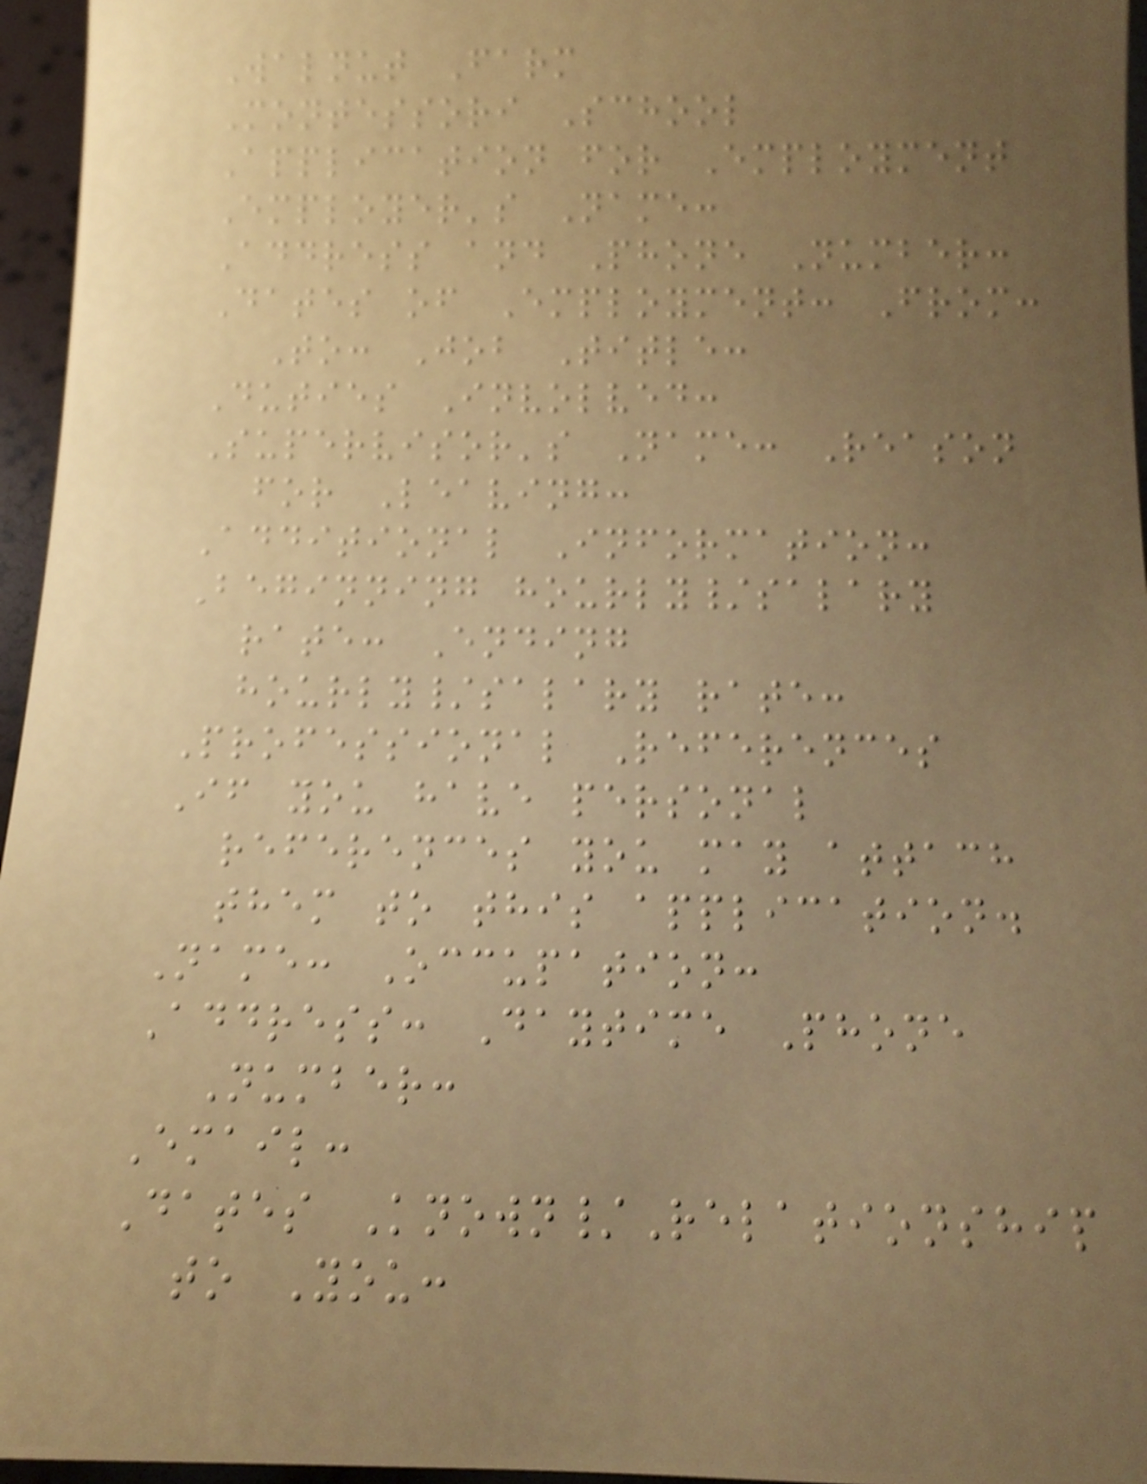Walnut Farm
Montessori School
Application for Employment
Employer's Name:
Address and Phone Number:
Dates of Employment: From:
To: Job Title:
Duties Involved:
Supervisor's Name: Reason
for Leaving:
Additional Information:
Beginning hourly/salary
rate: Ending
hourly/salary rate:
Professional References
If you have personal
references you may attach
them to this application.
Name: Occupation:
Address: Daytime Phone
Number:
Email:
Dates Known/Relationship
to You:
